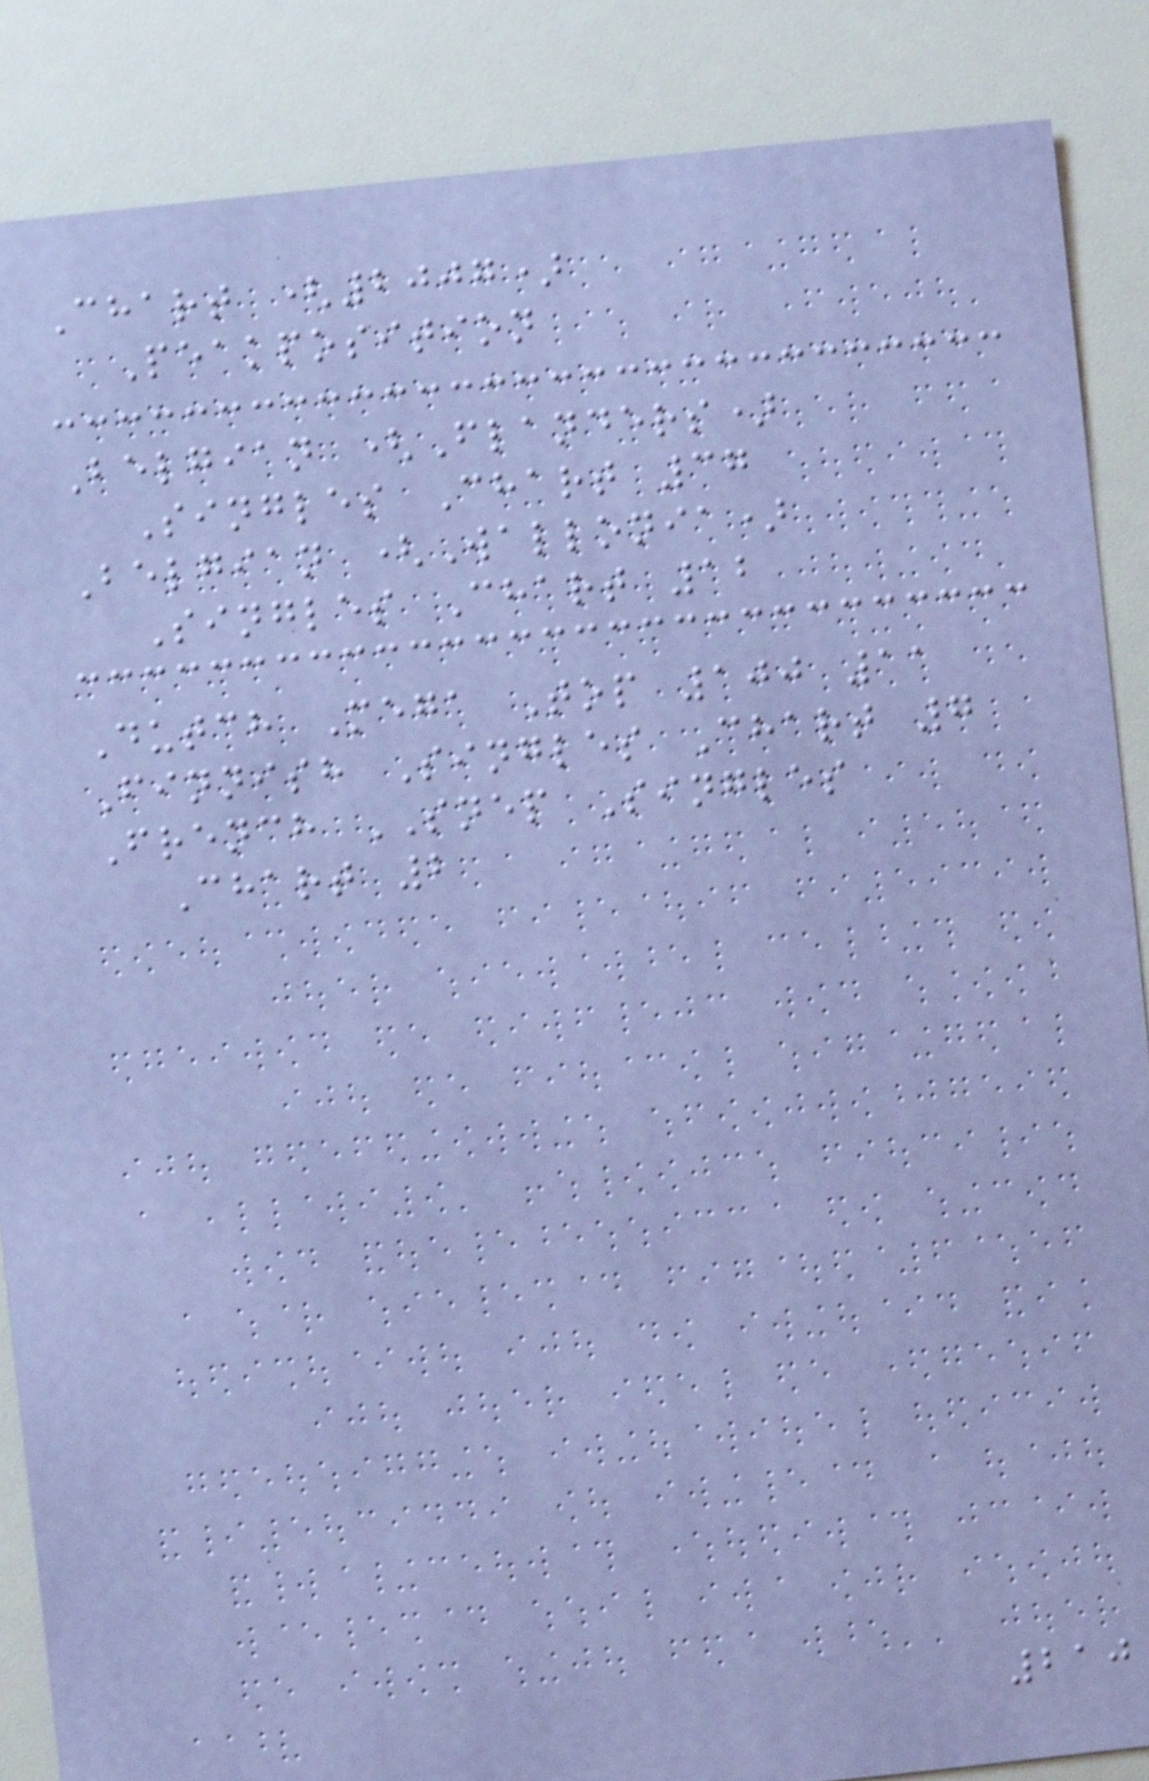Chart (2007)
Peakposition
Belgian (Flanders)
Singles Chart 37
Belgian (Wallonia)
Singles Chart 12
Dutch Mega Top 100 11
Finnish Singles Chart 7
French SNEP Singles
Chart 2
210
